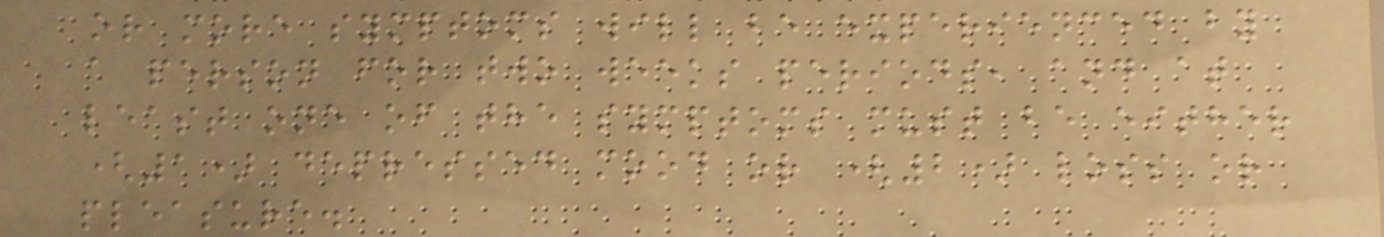or more symptoms will be experienced by
a person for two weeks periods, and at
least one of the symptoms must be either
(1) depressed mood or (2) loss or
pleasure.
